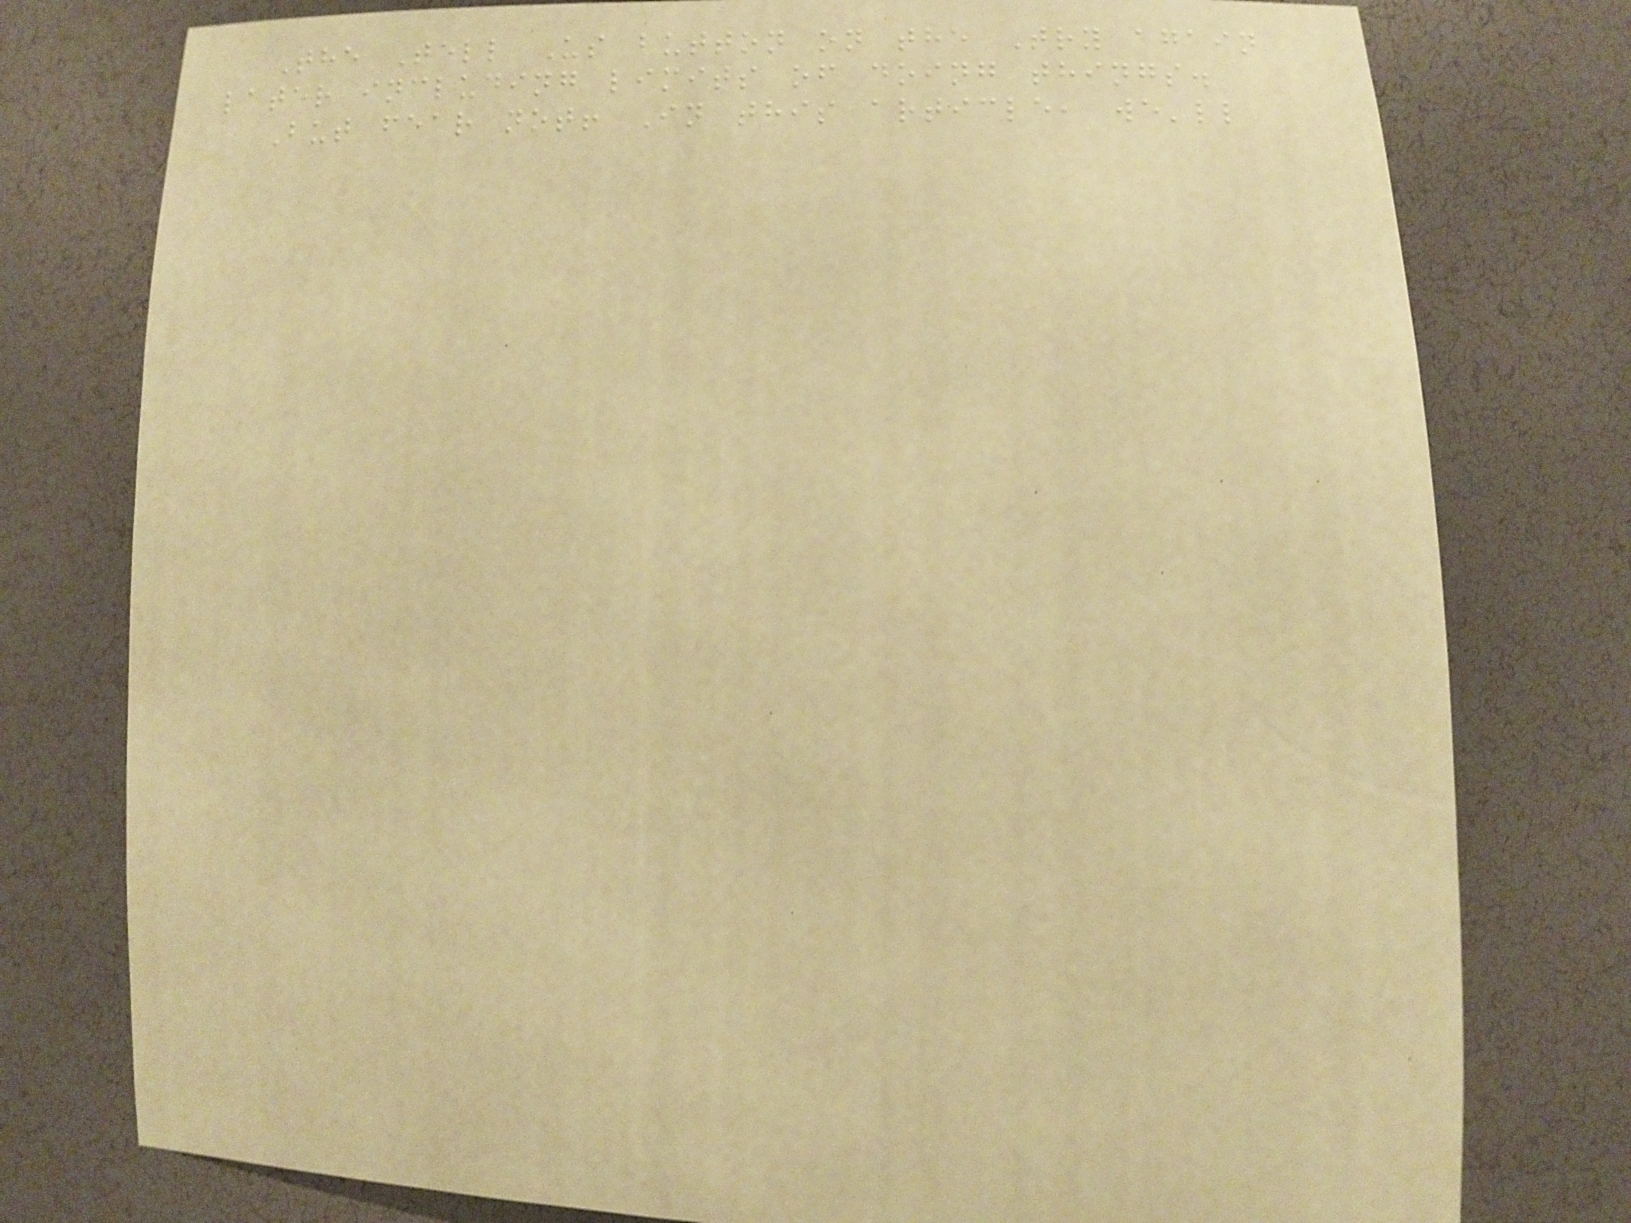The Tell Us button on the Try again
later including limits of doing things.
But fear not! In this article, we'll
